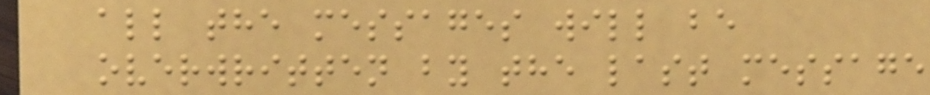all the messages will be
overwritten by the last message
